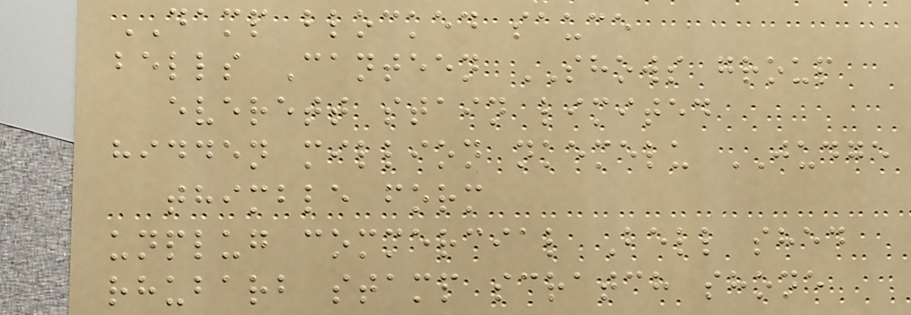DAMP blocked sauce
bells Canteen SHOWS group
everett stain limited
hidden million nkemelu JUDGE
thimble form
unplug commercial Bell shed
rhubarb stamp scratch shone
